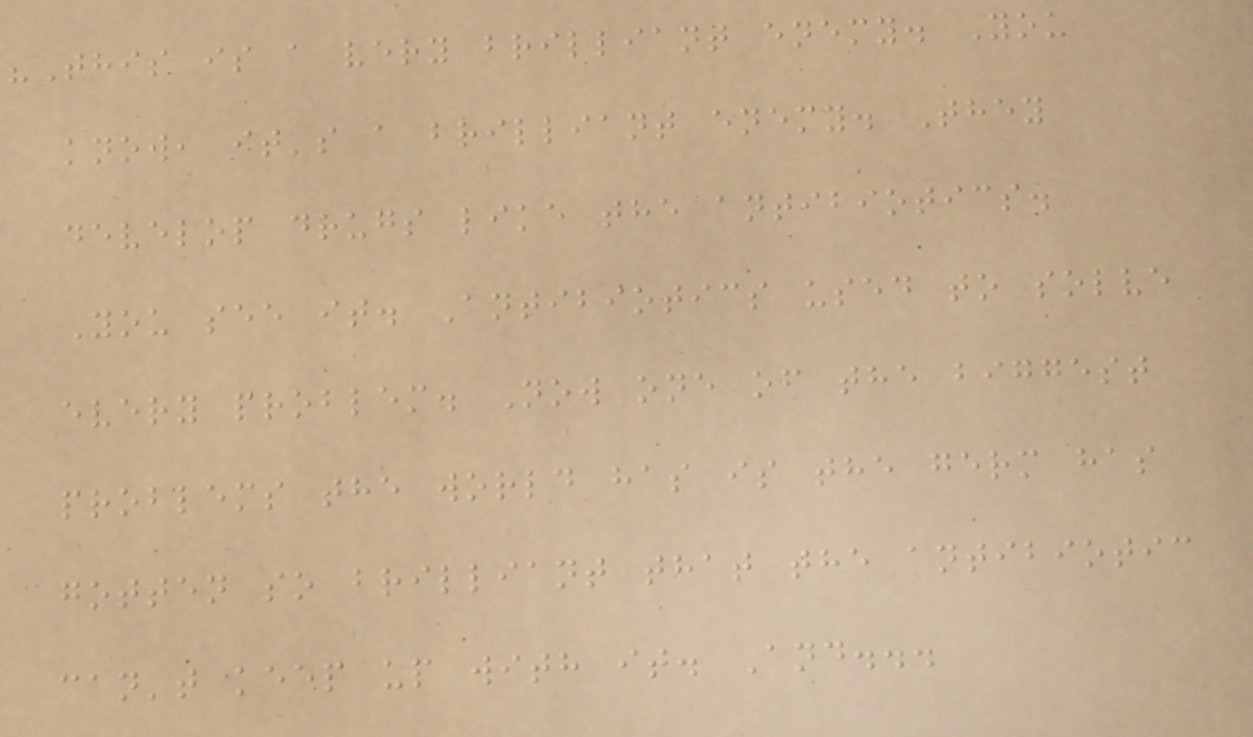"This is a very brilliant enemy. You
know, it's a brilliant enemy. They
develop drugs like the antibiotics.
You see it. Antibiotics used to solve
every problem. Now one of the biggest
problems the world has is the germ has
gotten so brilliant that the antibiotic
can't keep up with it. And...
